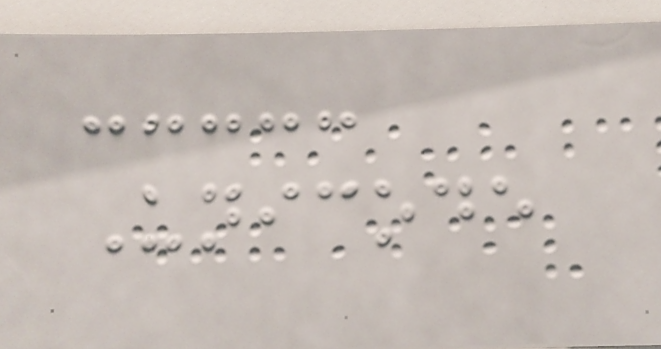Unicode
